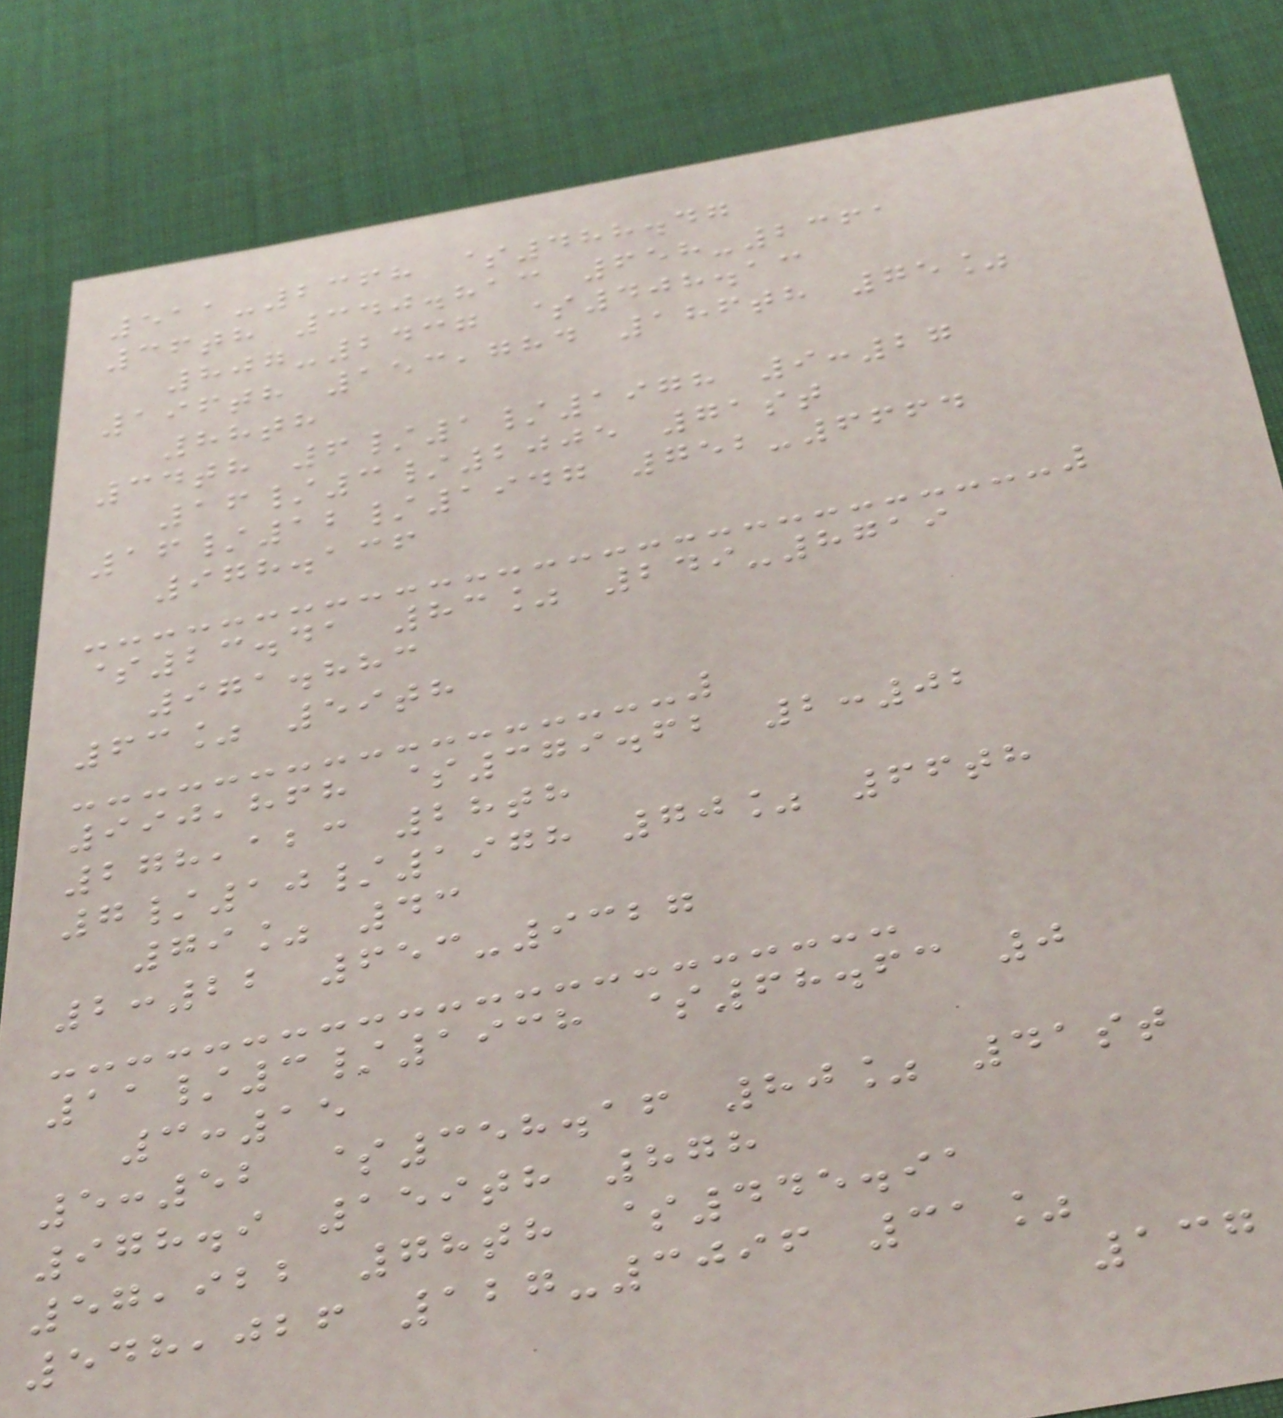511-2368 $488.47
36th 340.813 658-2361
807-2437 $408.13
196th 153,784 186th 75%
88th
34th 6/1/1978 9:27
16/3/2005 71st
16/12/1947 752-6664
978.136
$23.41 83% 249-8719
971.883
63% 59th
990,868 $379.62 2:02
278,123 28th
7/10/1978 70% 66th
79% 43
2:22 653-9327
11/3/1938 $68.63 0
3:15
5:52 $358.16 80% 41st
978.9 159th 878
57,922 78th $445.91
548,026 127-3096 31%
137
